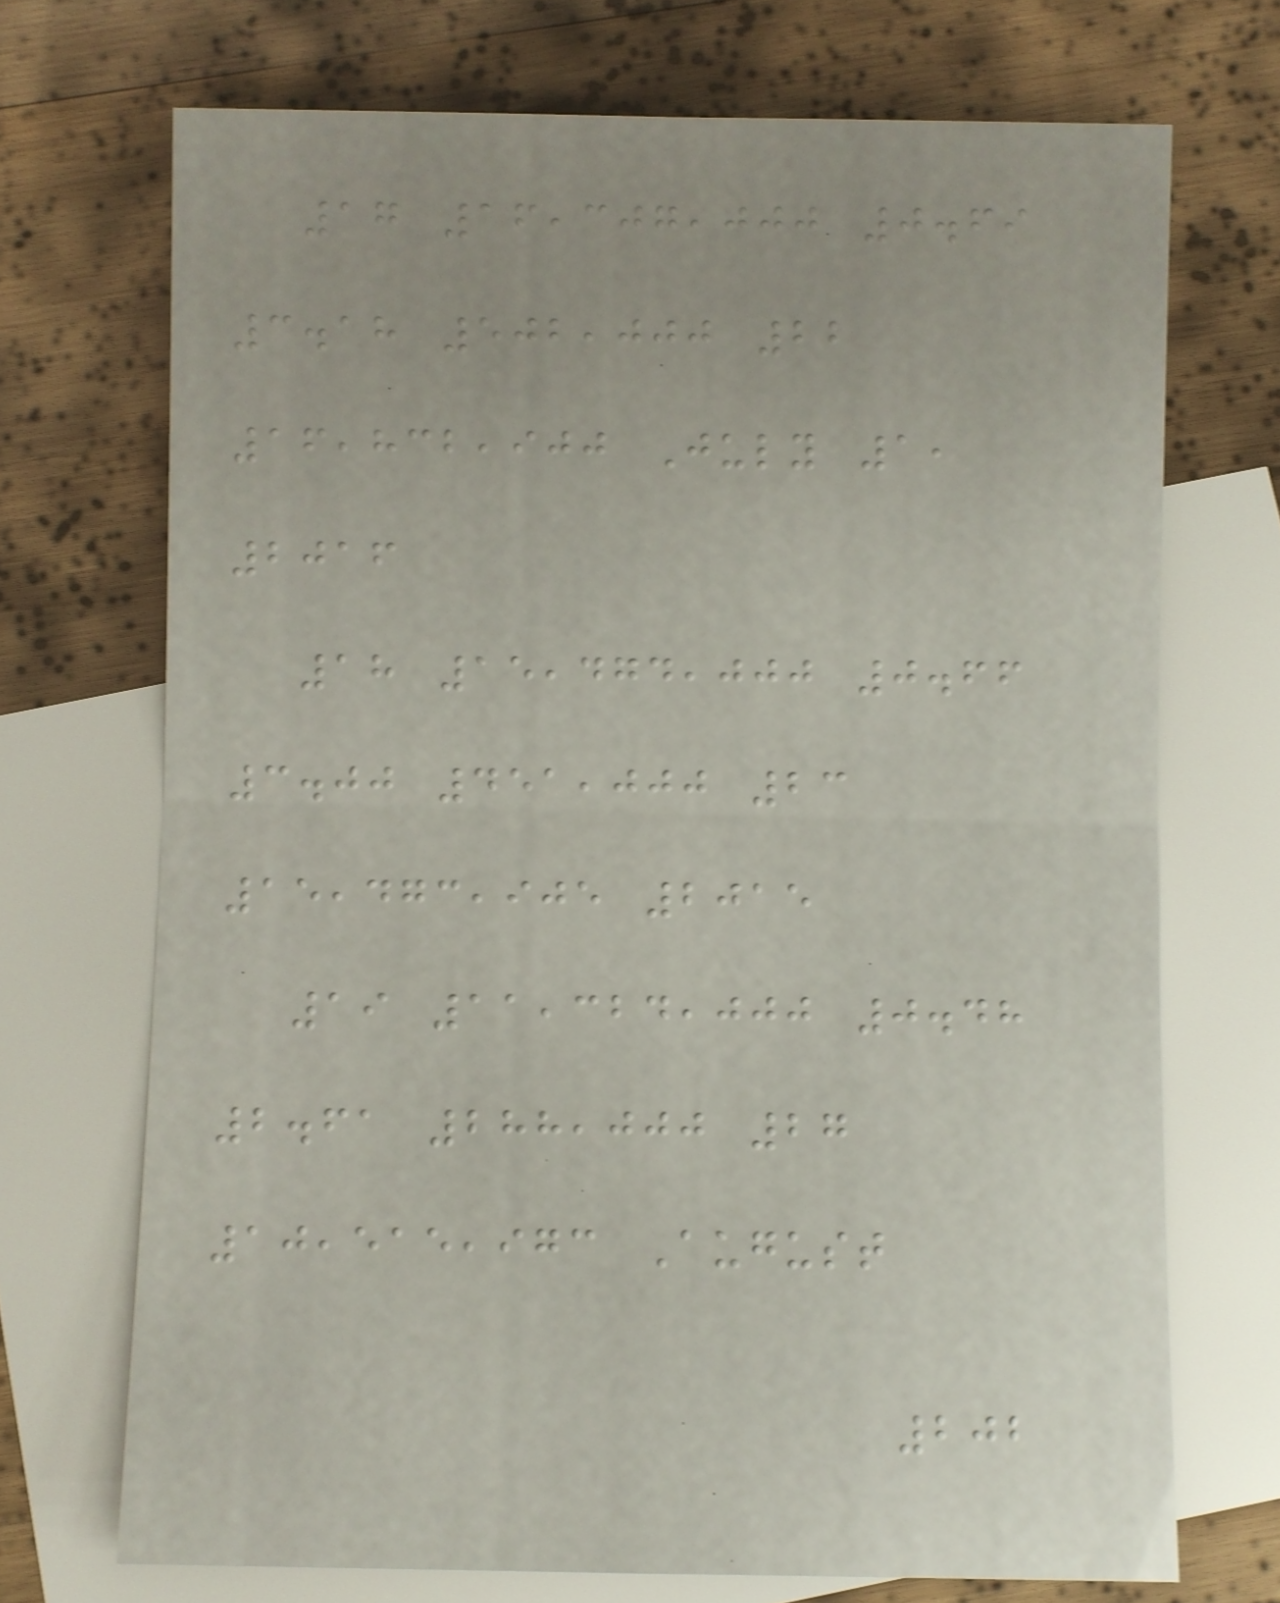17 16,307,000 0.69
3.18 502,000 22
16,832,900 July 1,
2016
18 15,474,000 0.66
3.00 451,000 23
15,473,905 2015
19 11,324,000 0.48
2.61 288,000 27
10,515,973 August
202
